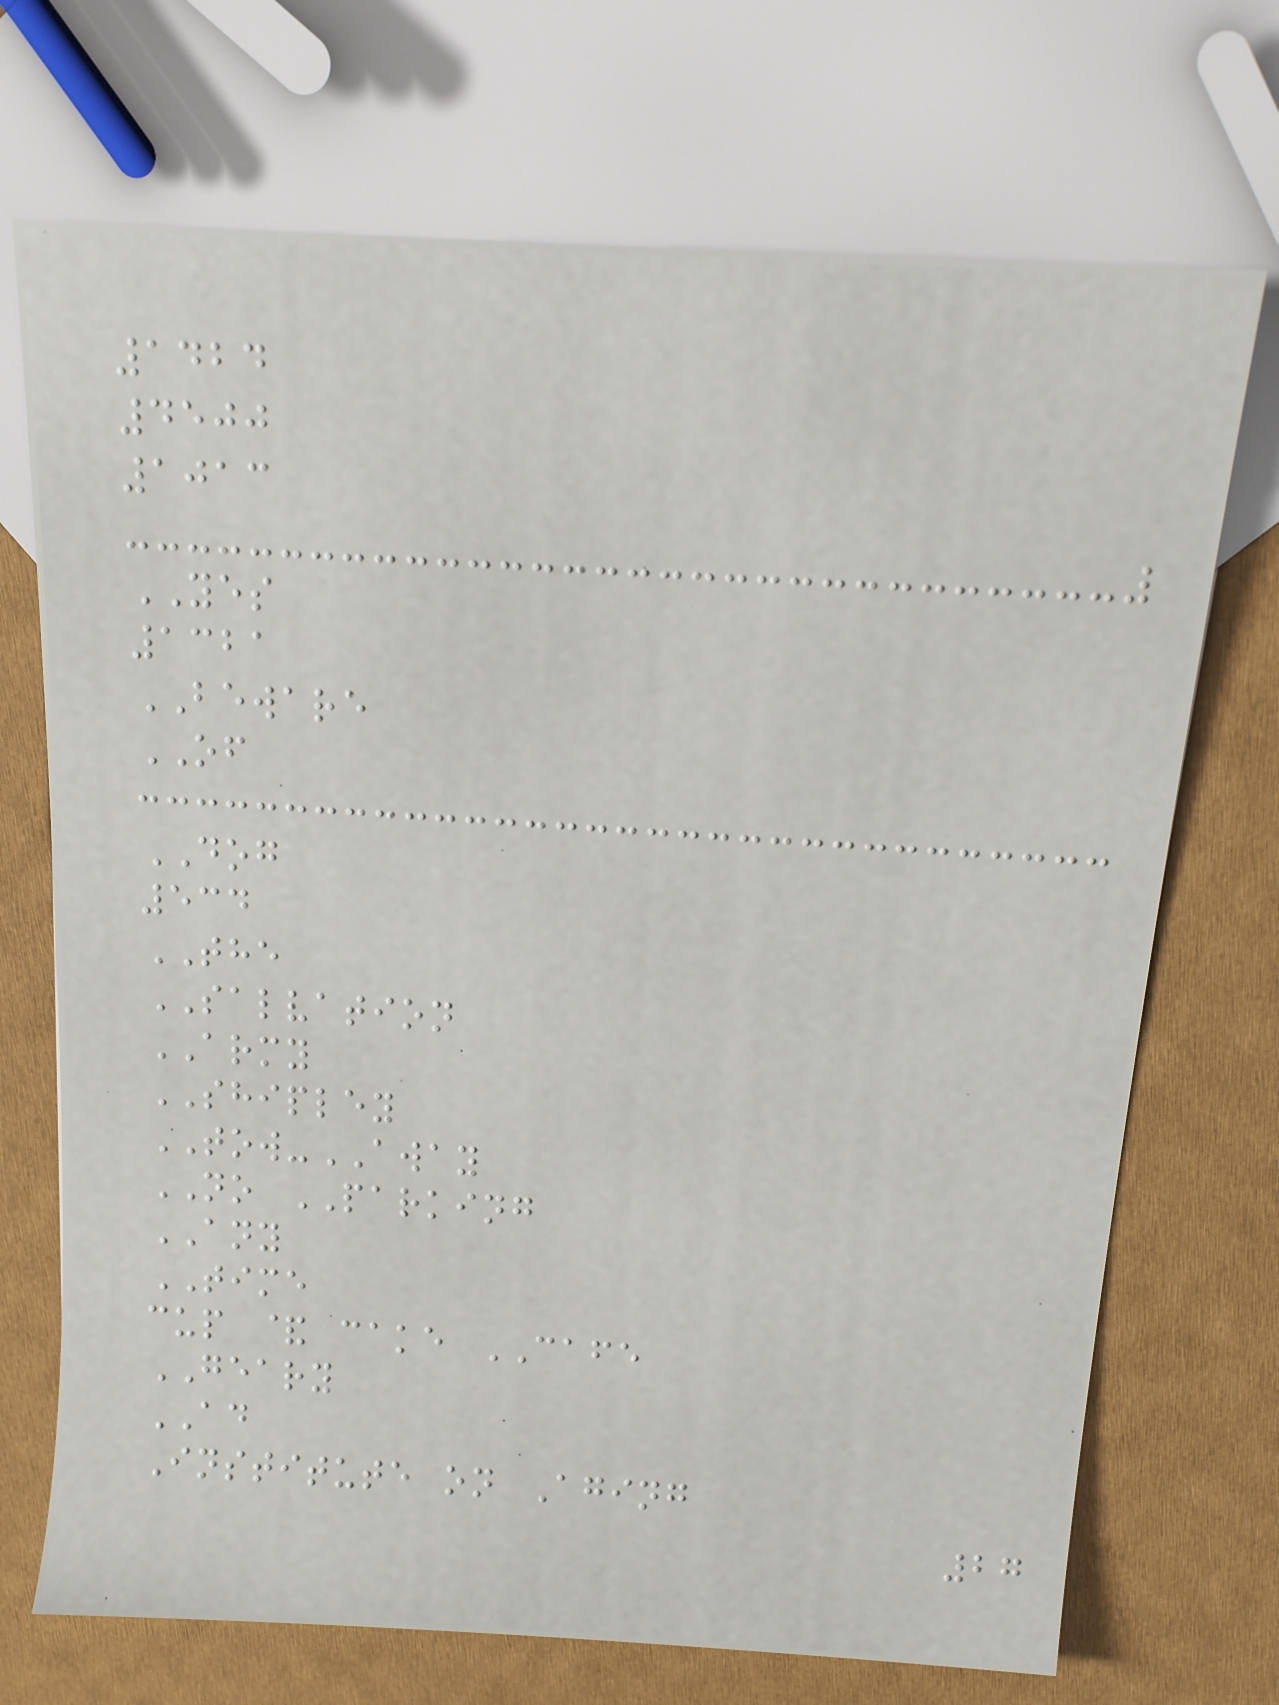1424
4500
1013
YES
1321
BEWARE
OF
DOG
534
THE
SALVATION
ARMY
SHIPLEY
TOW-AWAY
NO PARKING
ANY
TIME
cup & cake CAFE
GEARY
AD
Institute on Aging
27
